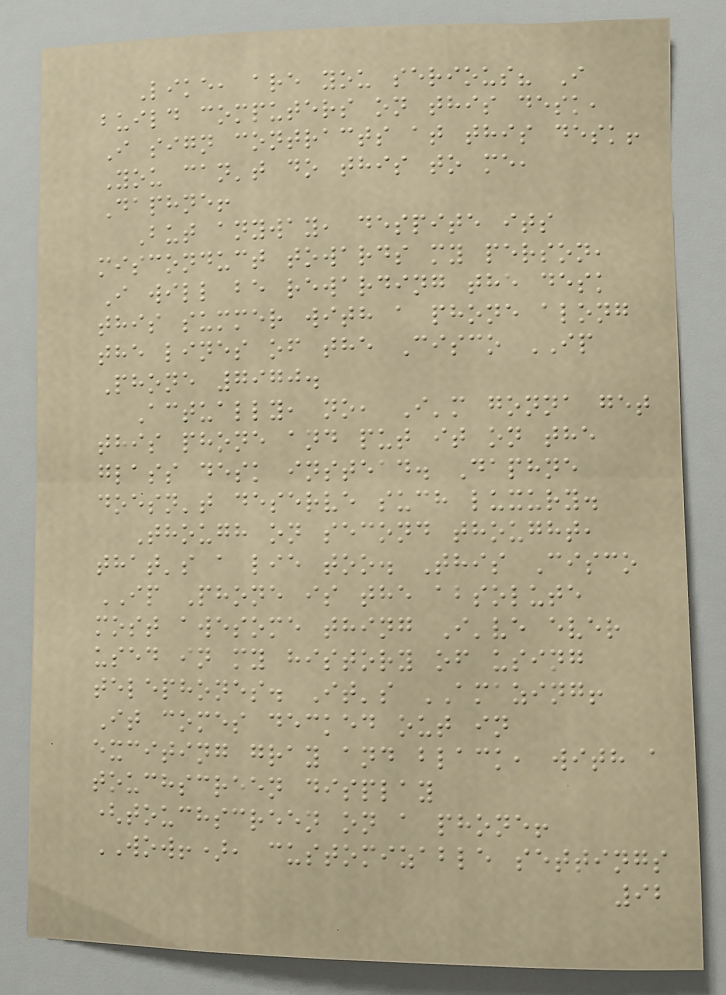Like, are you serious? I
build computers on this desk,
I sign contracts at this desk!
You can't do this to me,
Daphne!
But anyway, despite its
misconduct towards my person,
I will be rewarding the desk
this summer with a phone along
the lines of the Cisco IP
Phone 7970.
Actually, no, I'm gonna get
this phone and put it on the
glass desk instead. Daphne
doesn't deserve such luxury.
Though on second thought,
that's a lie too. This Cisco
IP Phone is the absolute
most awesome thing I've ever
used in my history of using
telephones. It's AMAZING!
It comes decked out in
exciting gray and black, with a
touchscreen display
(touchscreen on a phone!
WOW!), customizable settings
92
